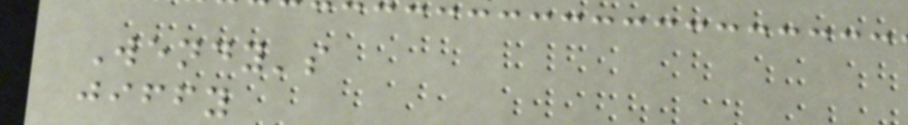Wendy's
jiffy
